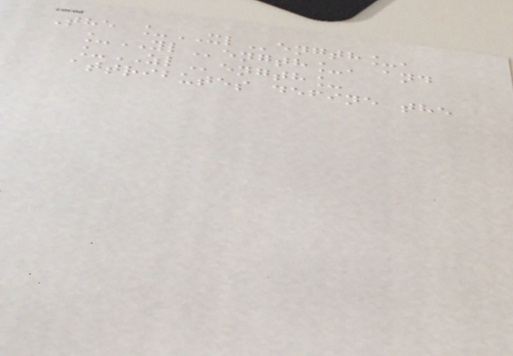The _XLength_,
_YLength_, and
_ZLength_
attributes define the
